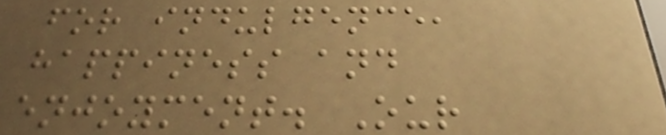for indulgence,
happiness and
enjoyment. Our
